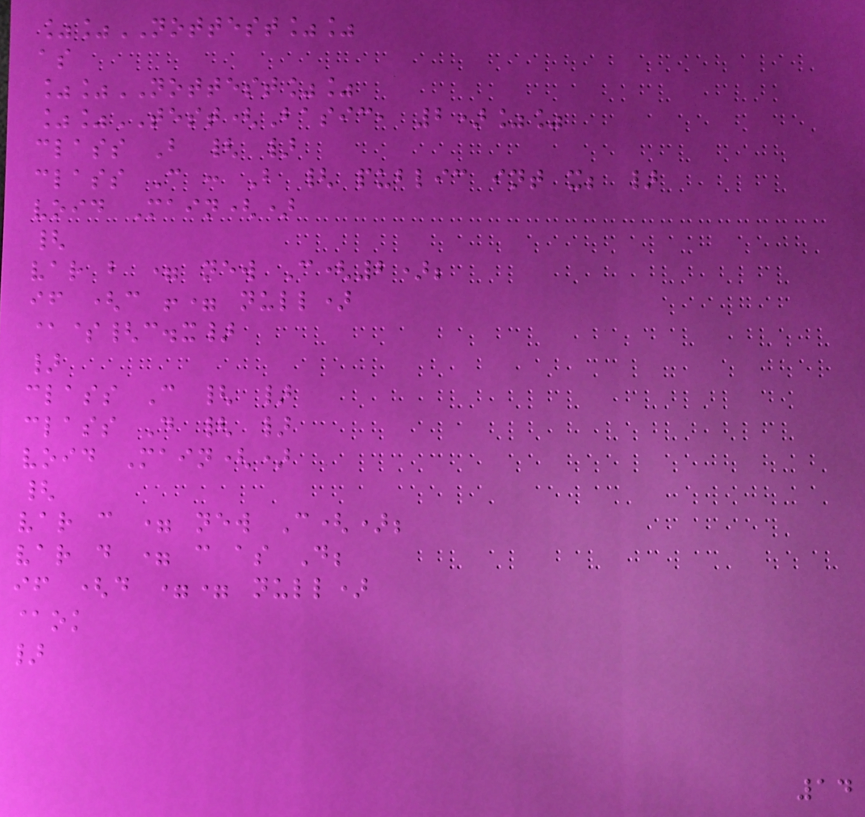%%NOTTEST%%
as
%%NOTTEST%%
%%TEST(Basic, 2)%%
class B { }
class C : B { public int x; }
void Main()
{
var b = new C(2);
if (c != null)
@${c.x}
}
class C { }
class D { }
void Main()
{
var c = new C();
var d = c as D;
if (d == null)
@ok
}
14
